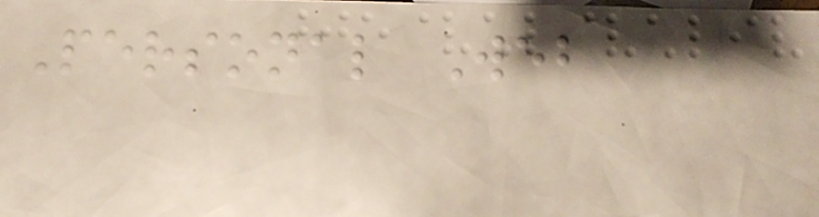Personal Web
